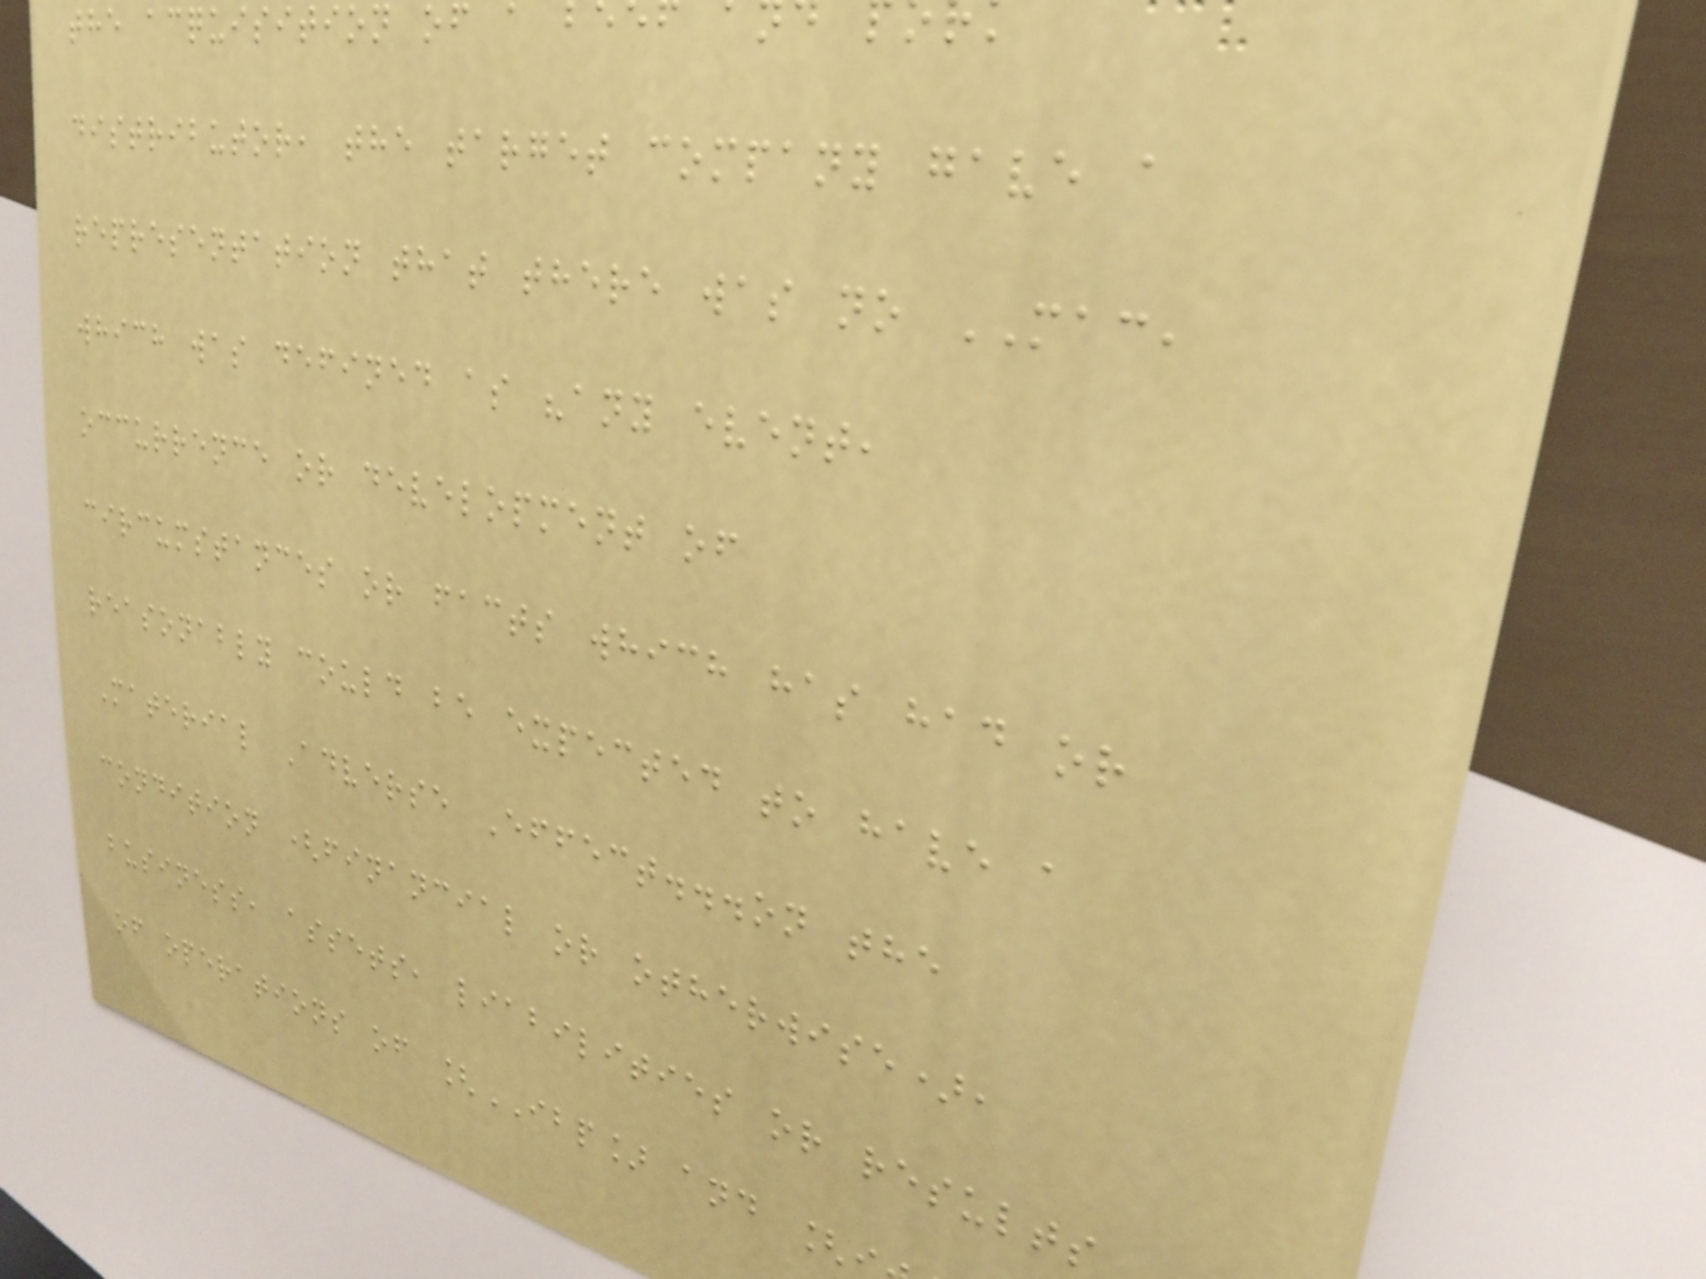the acquisition of a be
distributor, the target company gave a
representation that there was no MAC,
which was defined as "any event,
occurrence or development of
circumstances or facts which has had or
reasonably could be expected to have a
Material Adverse Effect...on the
condition (financial or otherwise),
business, assets, liabilities or results
of operations of [IBP] and [
